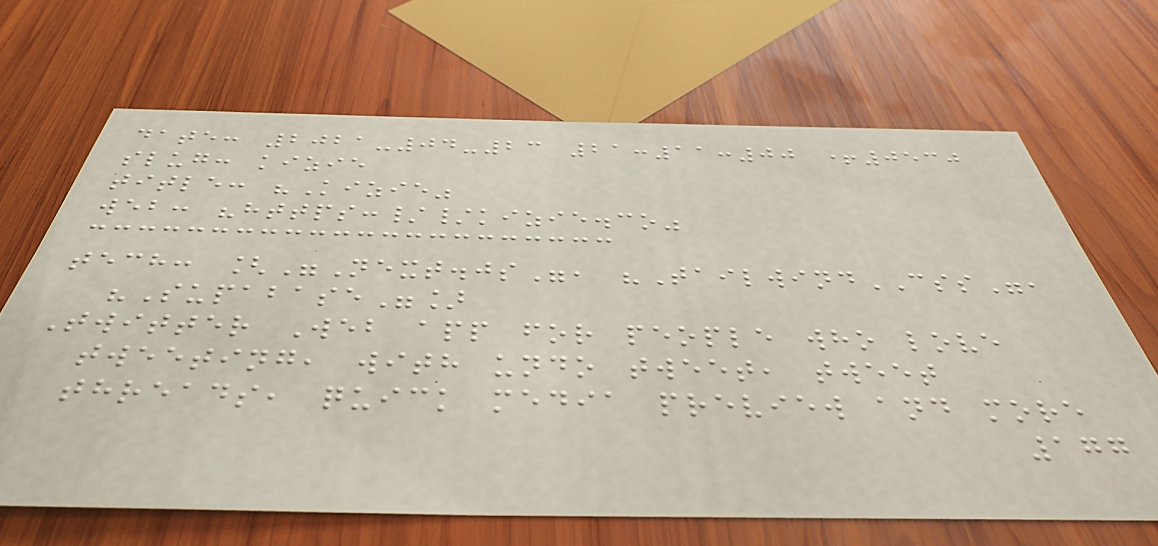date: 2021-04-23 21:11:00 +0530
slug: kizie
title: "Kizie"
web: "https://kizie.co"
tech: ["Next.js", "TailwindCSS",
"Supabase"]
Twitter Web app for people who love
tweeting, with undo tweet, tweet
threads, quick media preview and more
177
